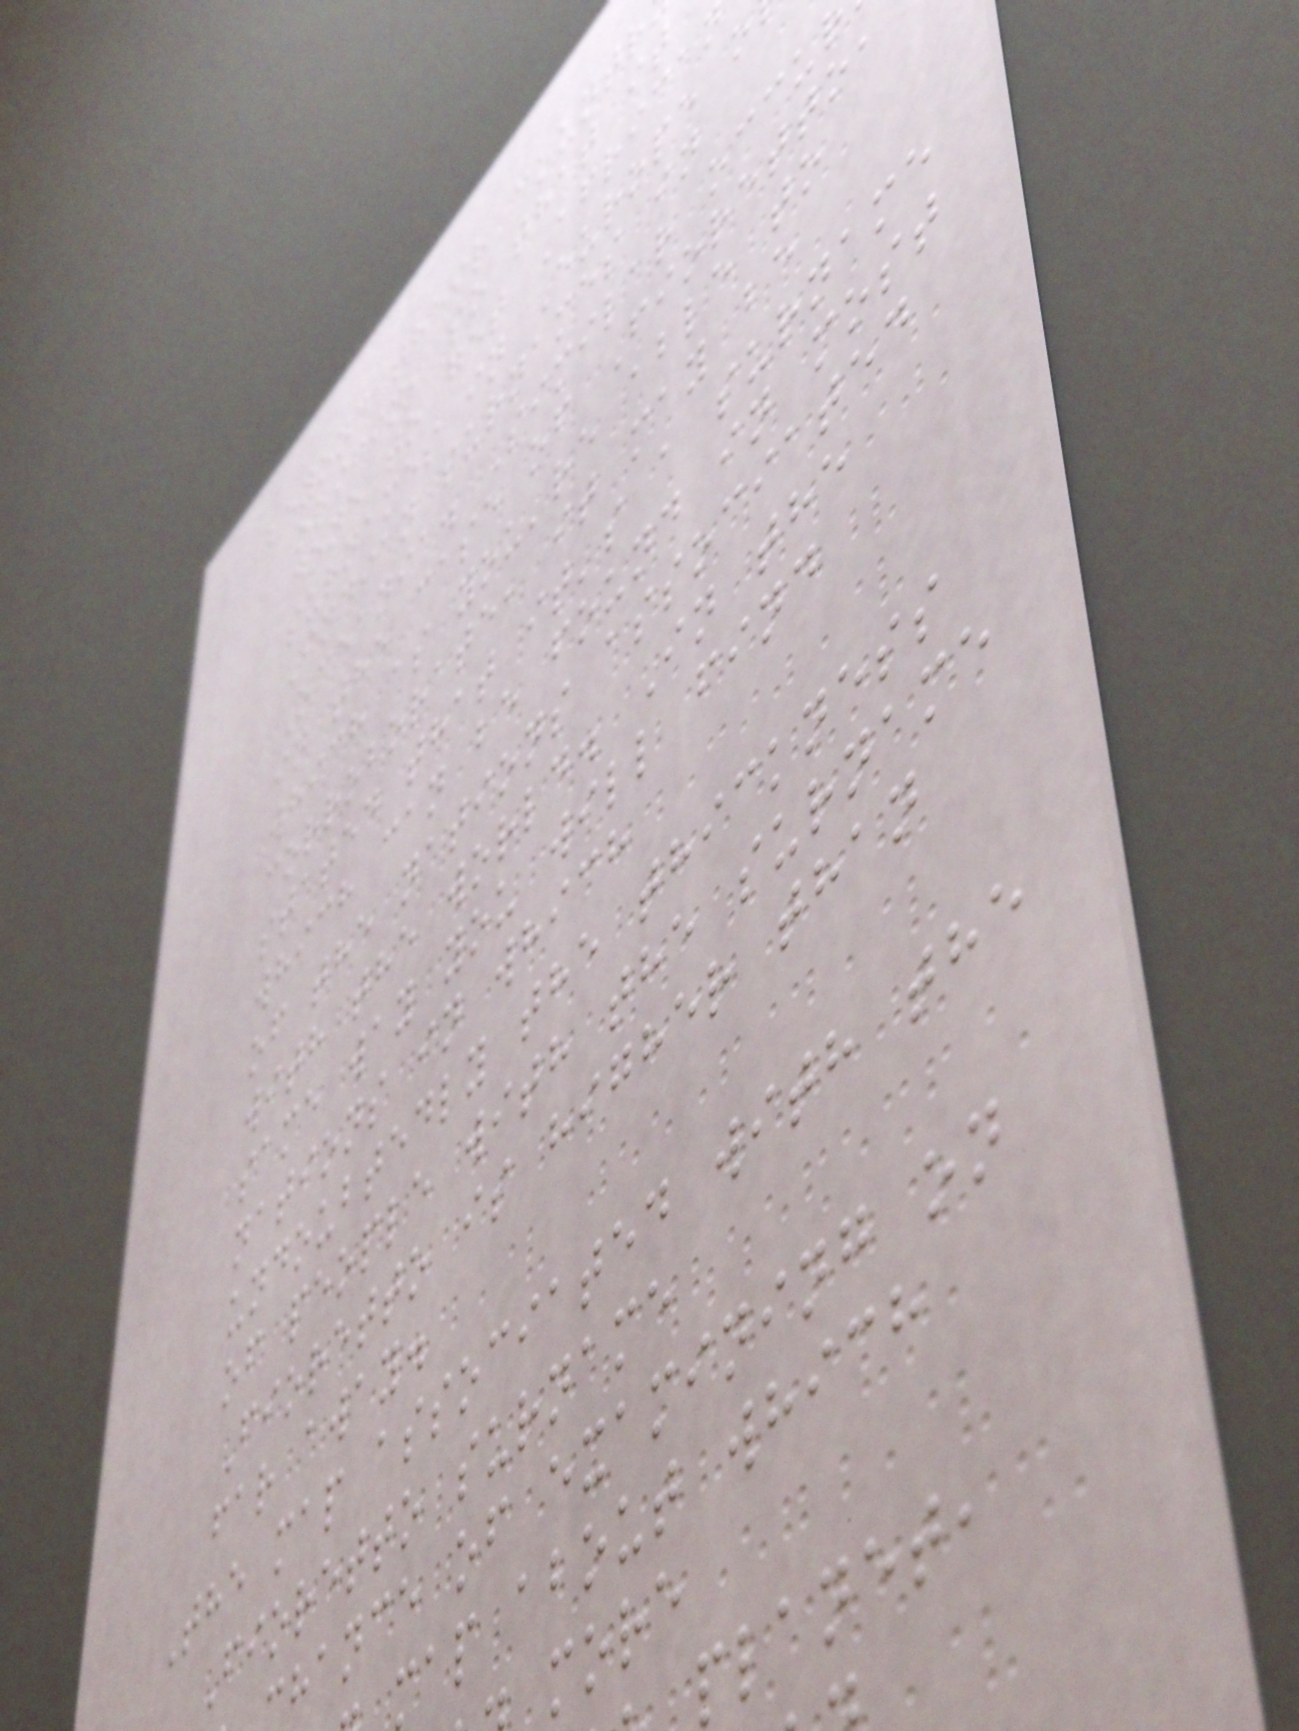beyond their countr
origin, so that it
done to get Africa
surnames in Europe o
Indian surnames in
Oceania. Similar occu
in the case of Fioretto,
which as you're able to
corroborate, it may be
stated that it's a surname
which can be found in most
of the nations associated
with the world. In the
same way you will find
nations in which
undoubtedly the thickness
of people with the surname
Fioretto is higher than
far away.
The map associated with the
Fioretto surname
hance of examining on
map about which
planet,
